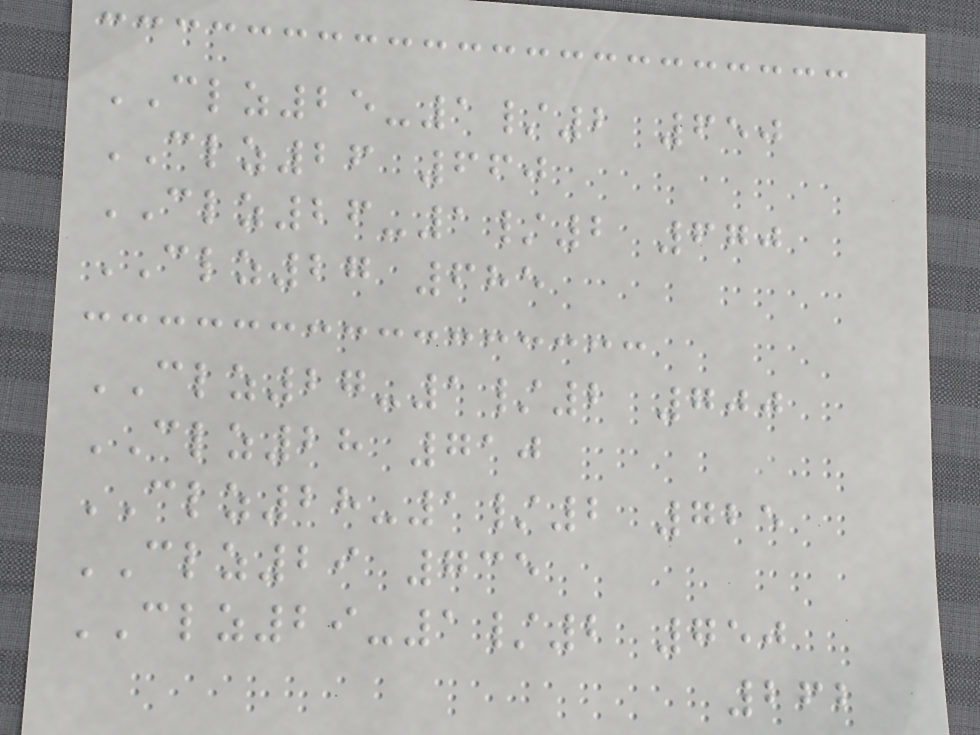CLZ25-1/2 650
CLZ26 660
CLZ26-1/2 670
CLZ27 685
CLZ27-1/2 700
CLZ28 710
CLZ28-1/2 725
CLZ29 735
CLZ29-1/2 750
262
